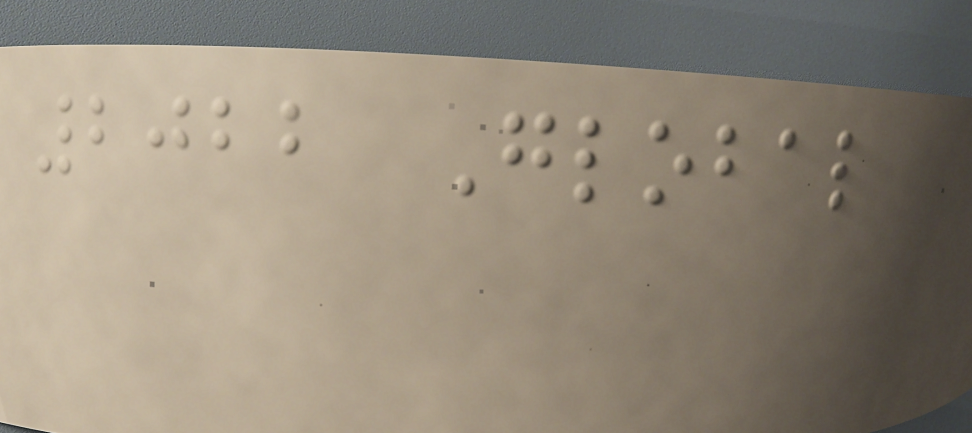2022 Global
